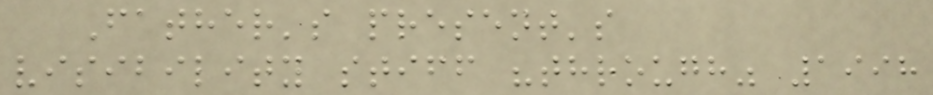Father's present's
visibility stiff "through" 1998
